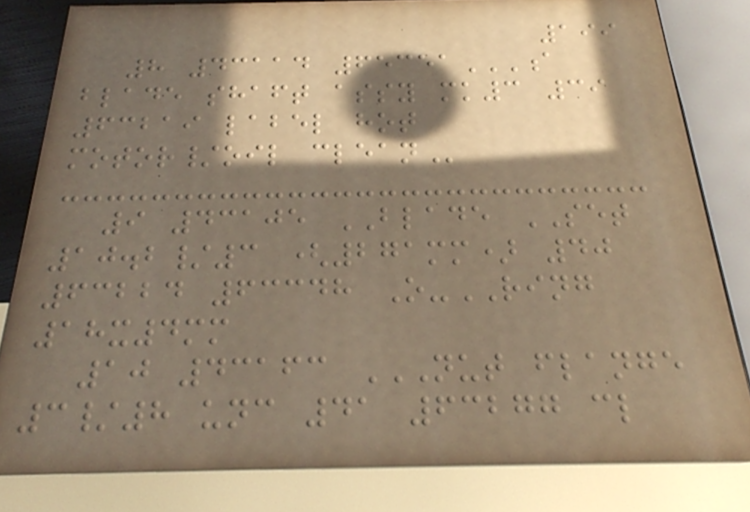199
8 43114 65351A
BLADE SHAFT ASSY MK3 39
63219 LABEL HOT
MOTOR/OIL CLEAN
9 43105 BLADE SET
10.2/3 (271mm) 40
63224 63348 O-RING
18x4mm
10 43163 NUT FLANGE
3/8 UNC 41 63277 CL
